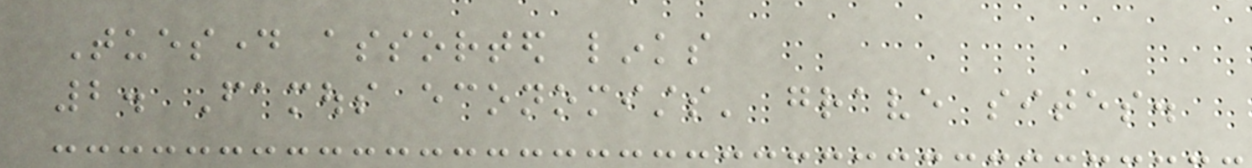Tuesday assorted links
2. Famous economists' grave sites.
